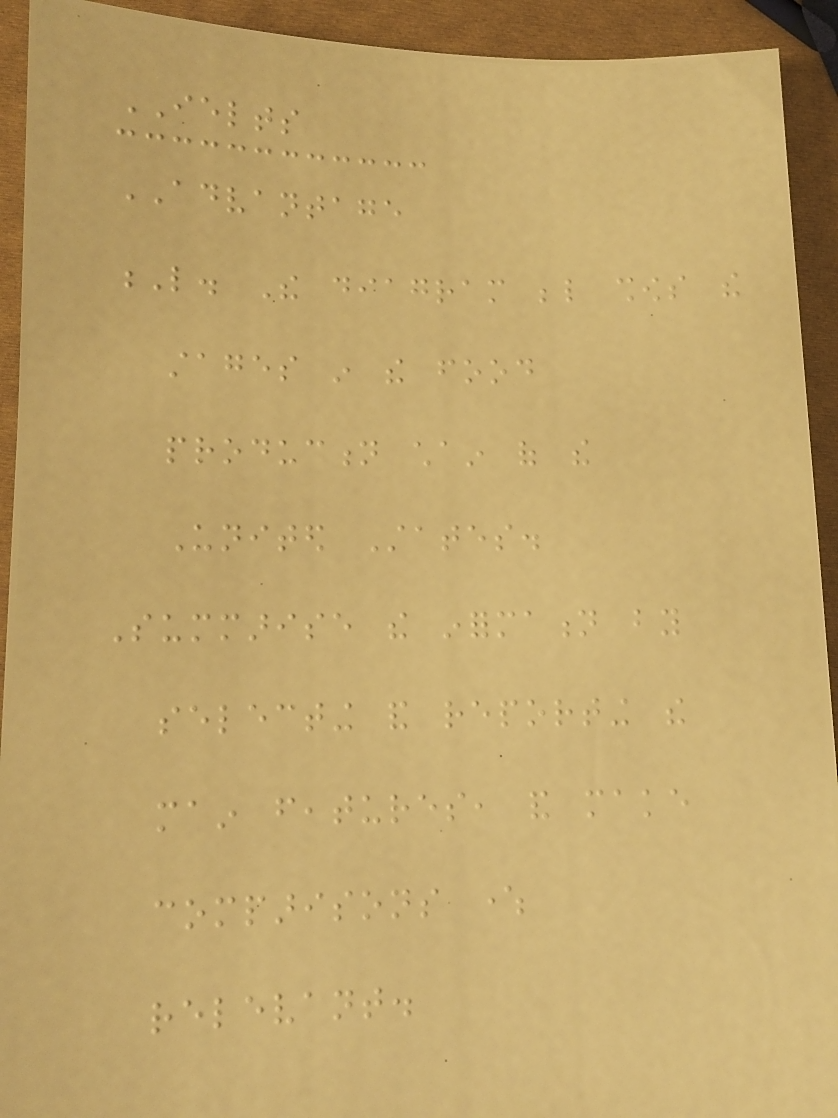IELTS
ADVANTAGE
L. The diagram below shows the
stages in the food
production chain of the
United States.
Summarise the information by
selecting and reporting the
main features, and make
comparisons where
relevant.
